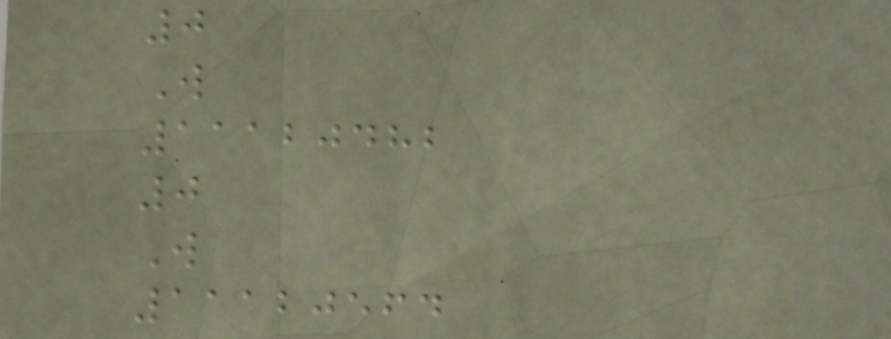0
W
11120482
0
W
11120564
